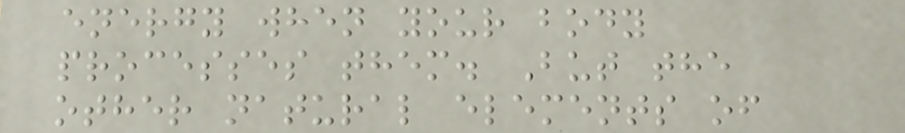energy when your body
processes them. But the
other natural elements of
